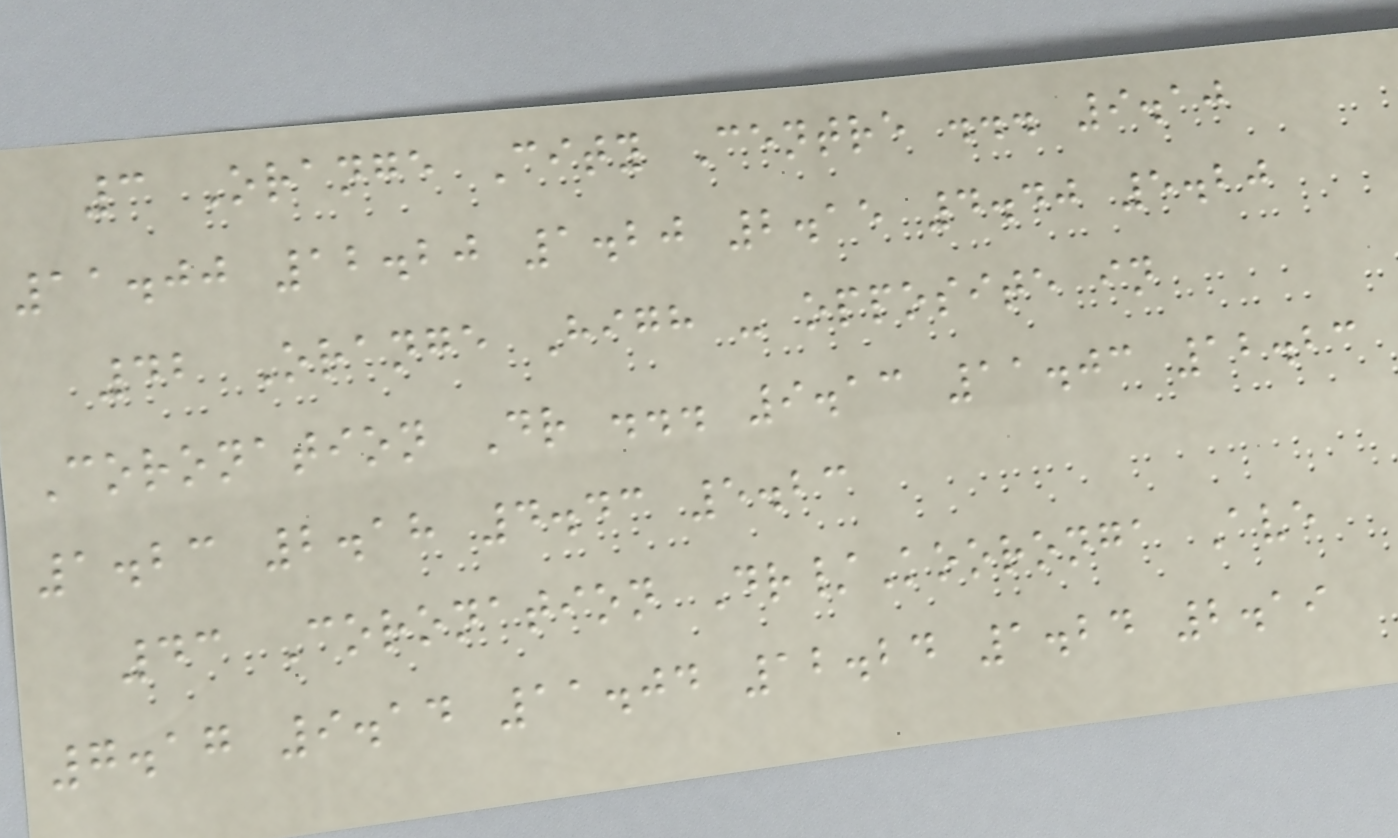3 Orange City Centre ... 9.10
11.00 12.20 1.20 2.15 4.40 5.20
42 Orange High - opposite in
Coronation Dr ... 9.13 11.03 12.23
1.23 2.18 4.43 5.23
43 Coronation Dr/Kooronga Ave
7.17 9.14 11.04 12.24 1.24 2.19
